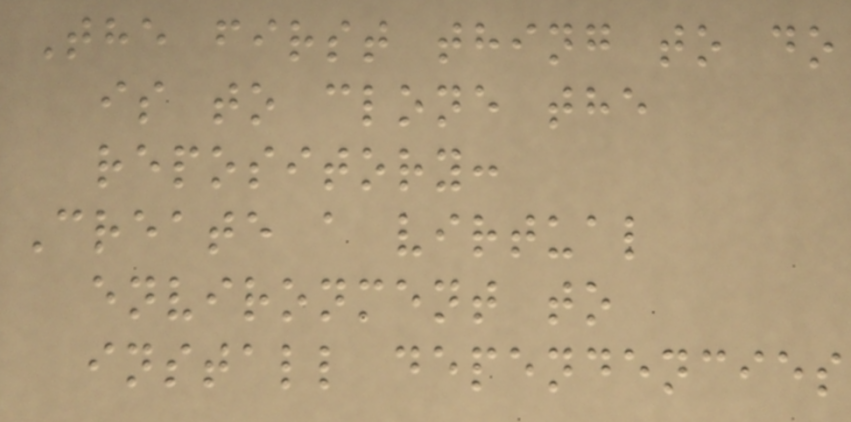The first thing to do
is to clone the
repository:
Create a virtual
environment to
install dependencies
